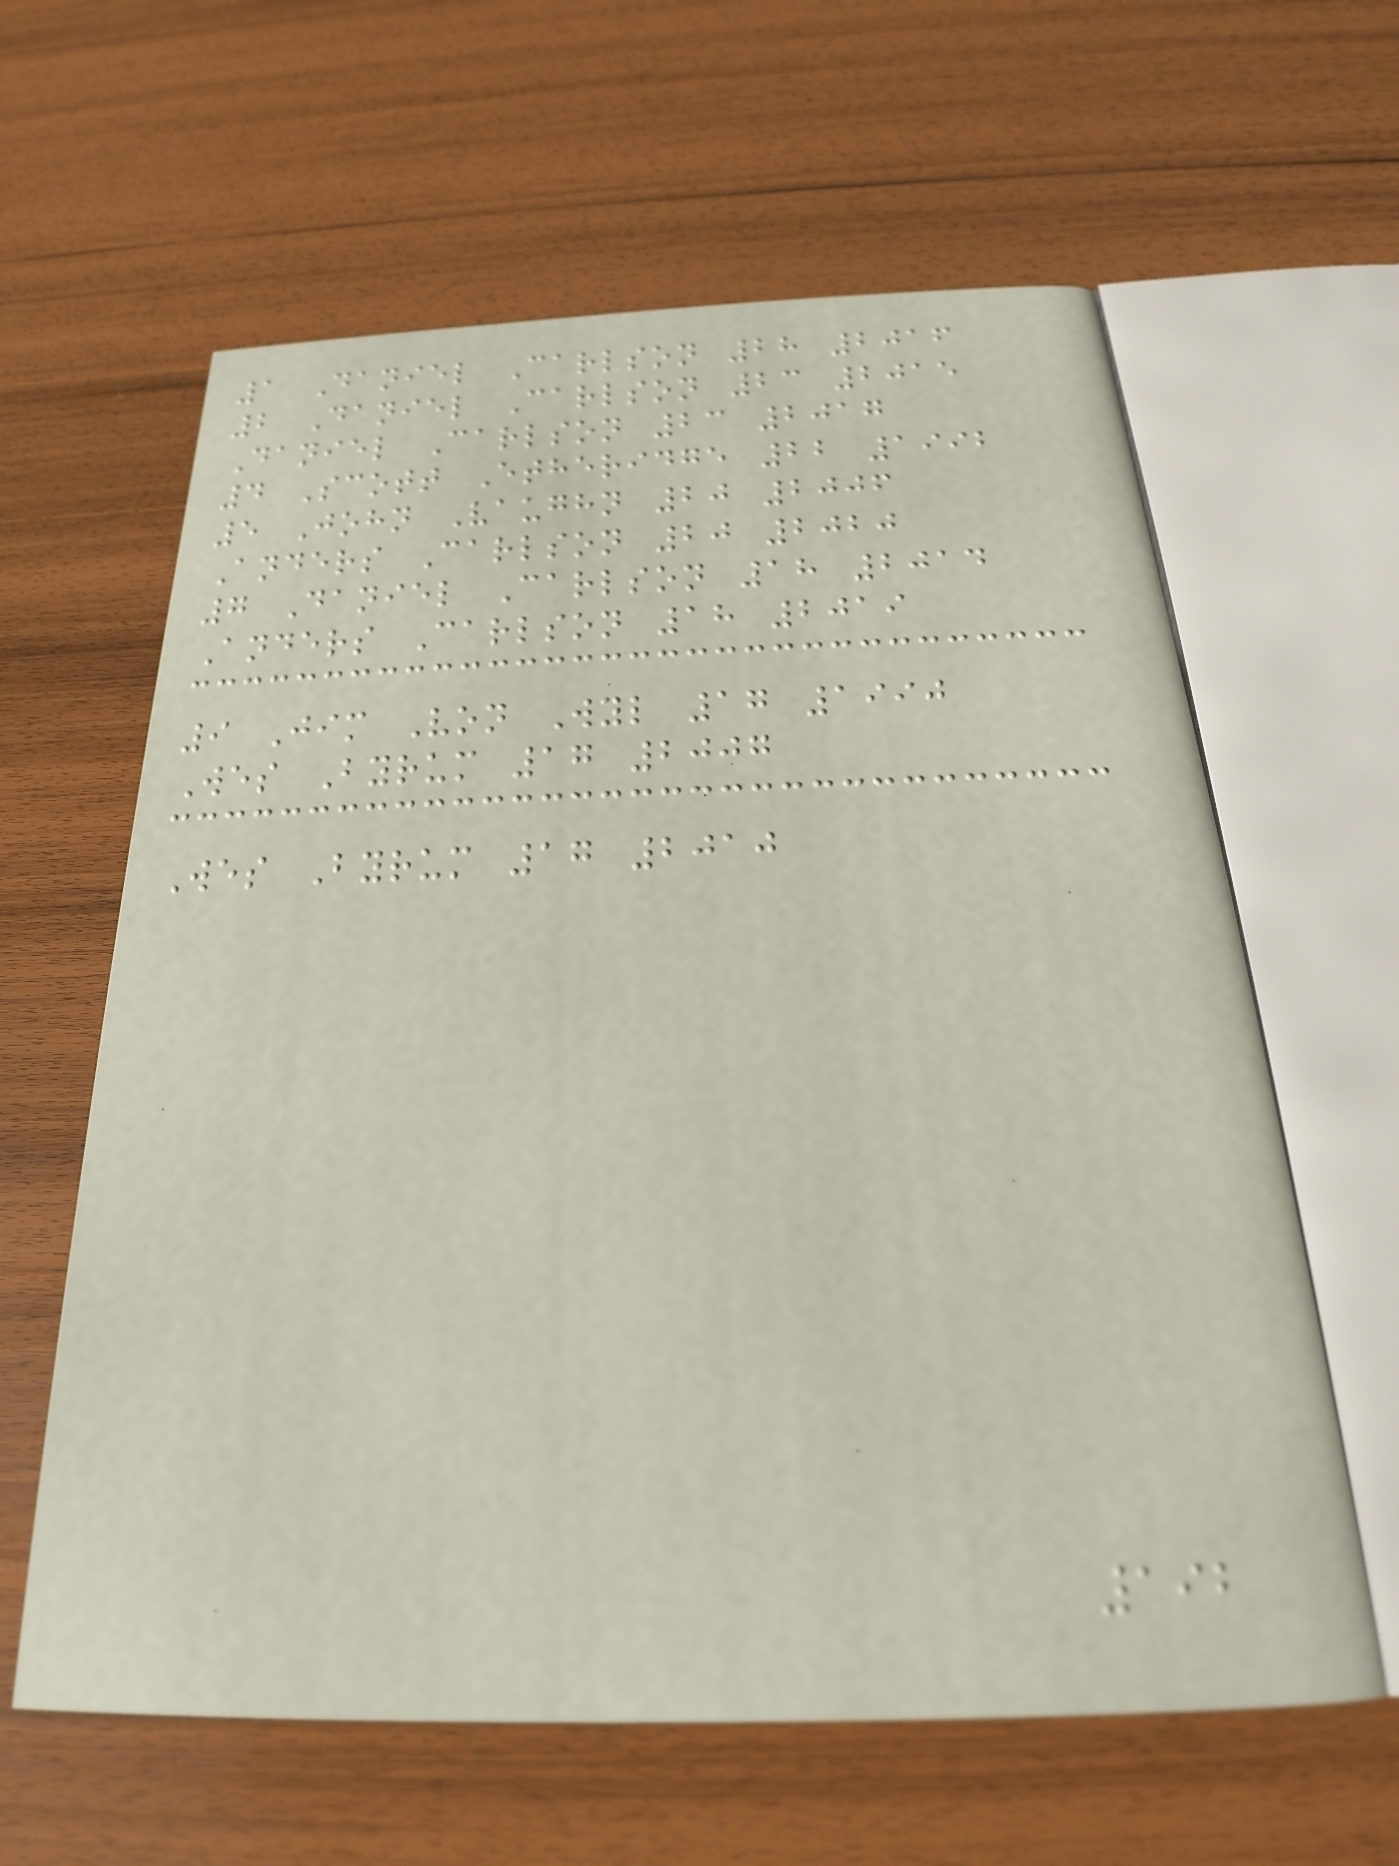1 Daniel Carlson 28 2016
2 Daniel Carlson 23 2015
Daniel Carlson 23 2017
4 Scott Etheridge 22 1992
5 John Vaughn 20 2006
Anders Carlson 20 2020
7 Daniel Carlson 18 2014
Anders Carlson 18 2019
9 Jim Von Wyl 17 1990
Wes Byrum 17 2007
Wes Byrum 17 2010
192
